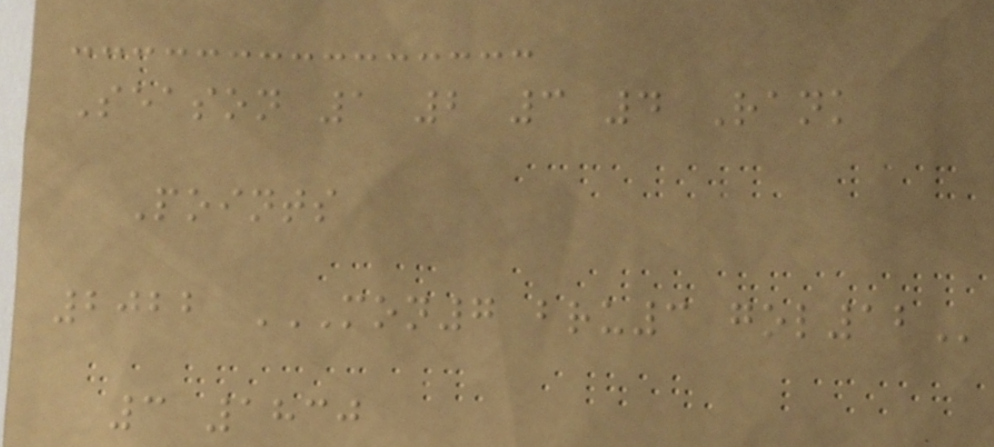Season 1 2 3 4 Rank
Points
2022 MON7 BRU3 GOL12
3 1830
